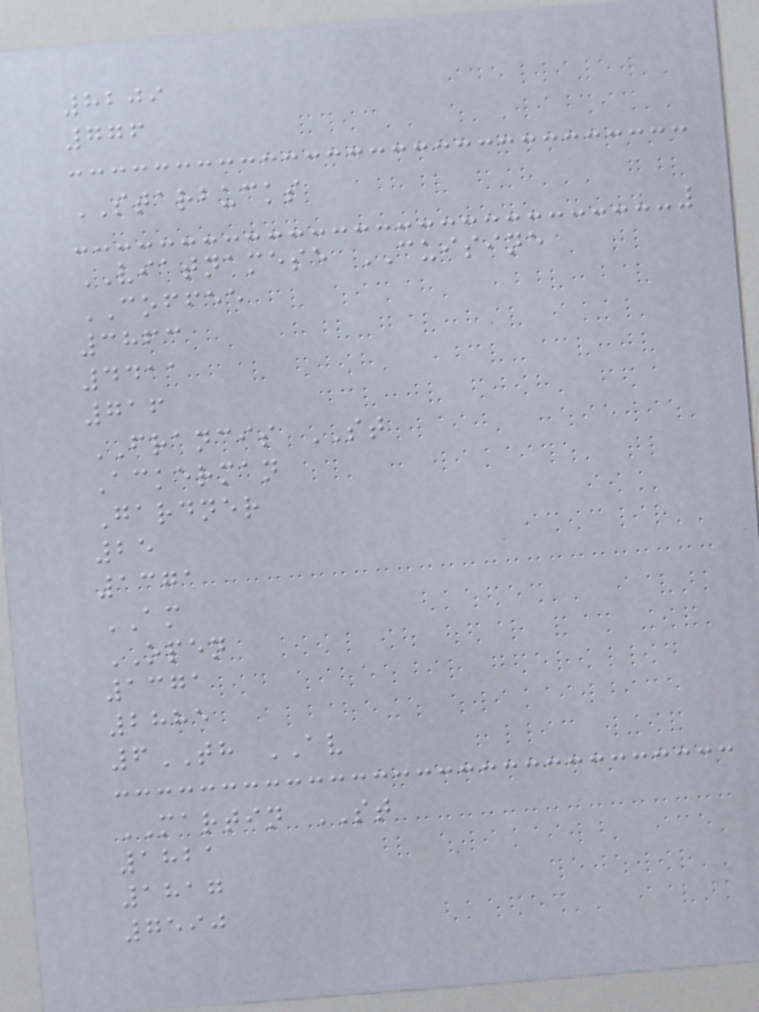8209
776
STARBUCKS
VIATNAMESE CUISINE
COFFEE
3863
4411
716
FRANCIS ST
Ackerman
Gardner
25
1371
AM
OPEN
1371
2885
6TH AV
MARTIN ST
1821
1817
7590
